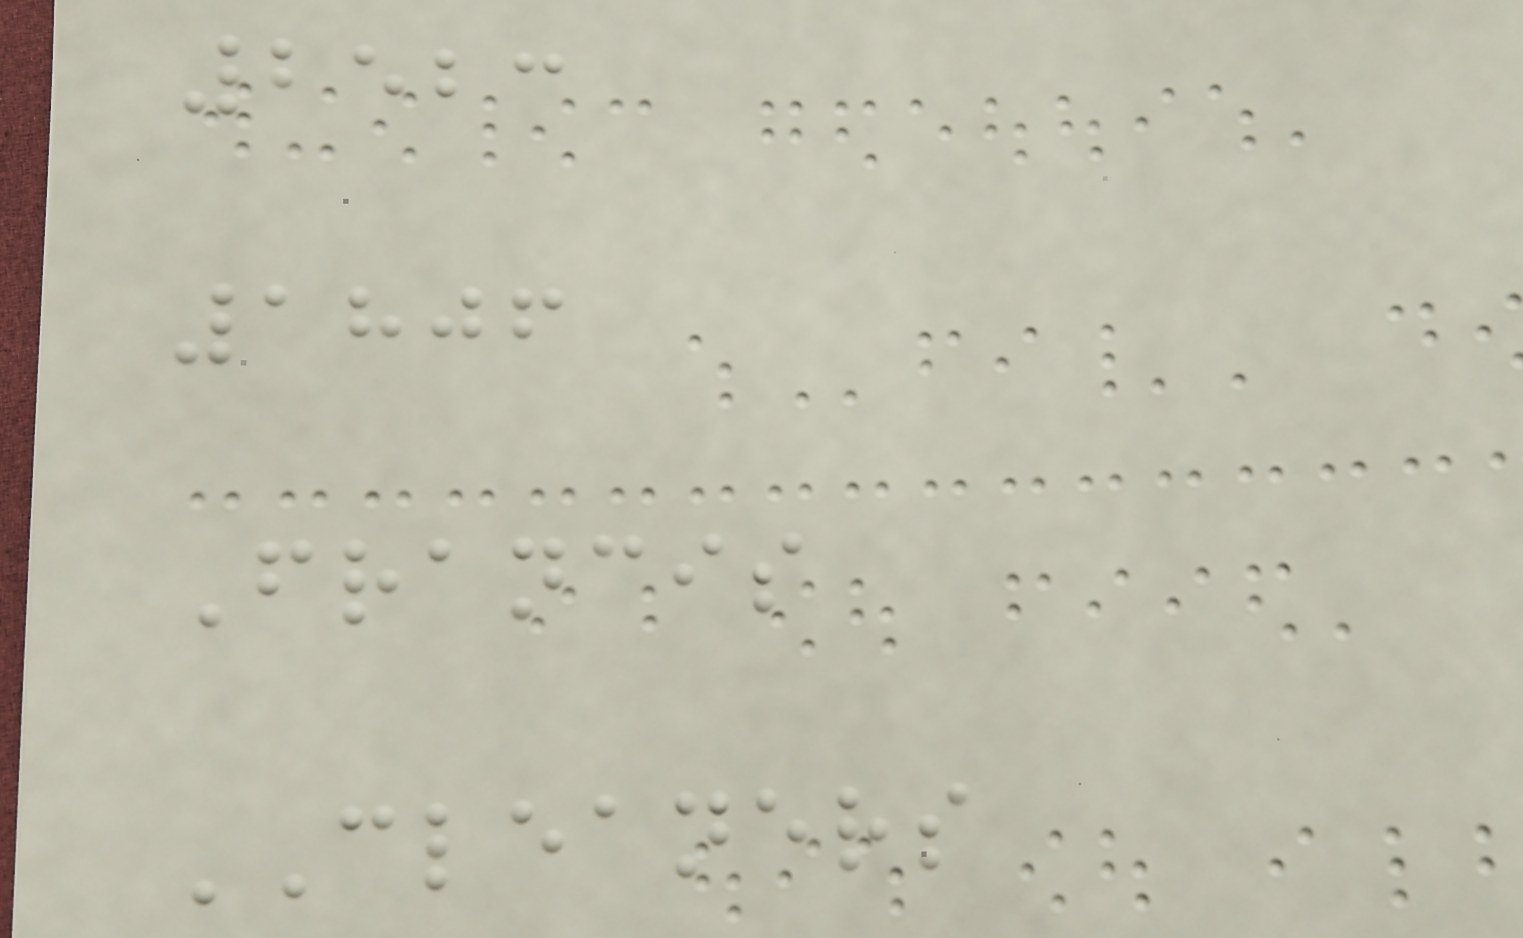2523
1806
Francis
CLEANERS
